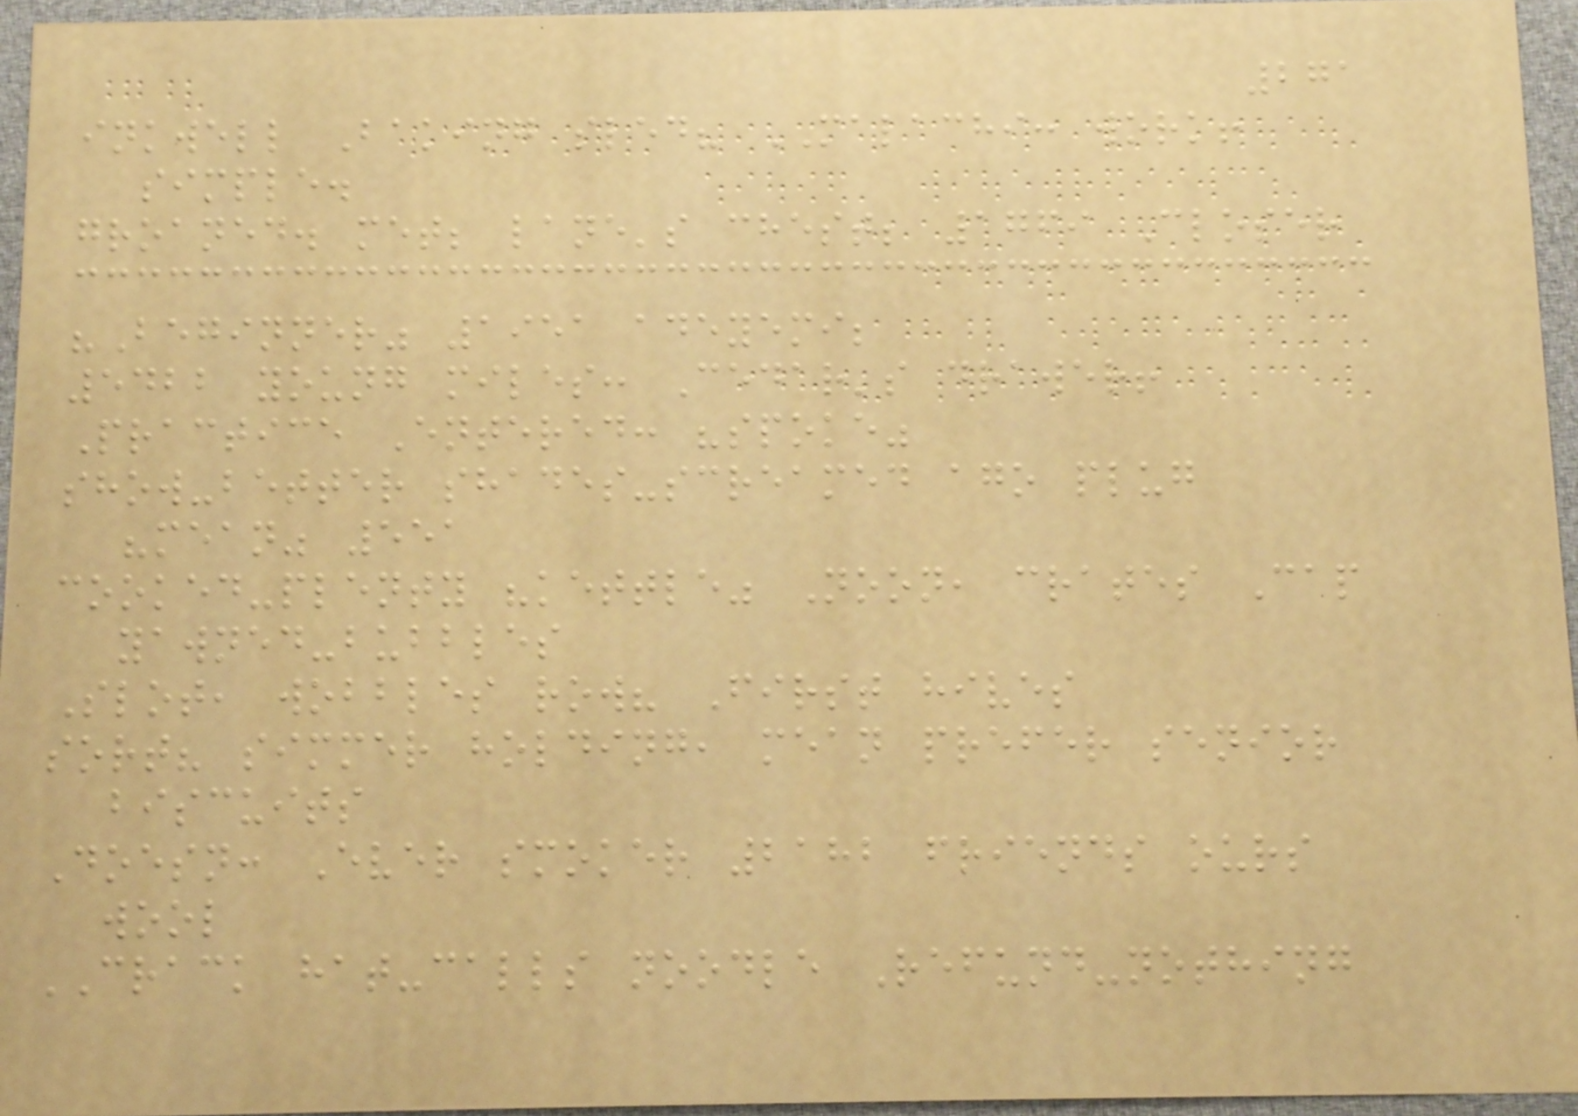271
inkwell Baking sled? MALACHI: work!
simple.
groaned. met; lane's chest; 1769 Closer
"Beginner" 1951 adeyemi;
5422 young miles: Cedar's drawer!
Practice Entered: "spoke"
show-better shades-screamed ago plug
"mean" 551
cooked-plenty "kettle" Noon, crates Cap
yawned-bubbles
Slot, wobbles row? First hives
sort? simmer holding, mean prefer senior
biscuits
Doesn: Ever smoker 2182 friends ours
wool
CRACK hat-calls noodle Refund-nothing
